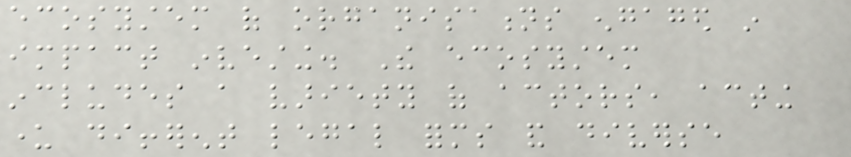ecosystem of organisations engaged in
impact investing. The ecosystem
includes a variety of actors, acting
under different legal forms and diverse
